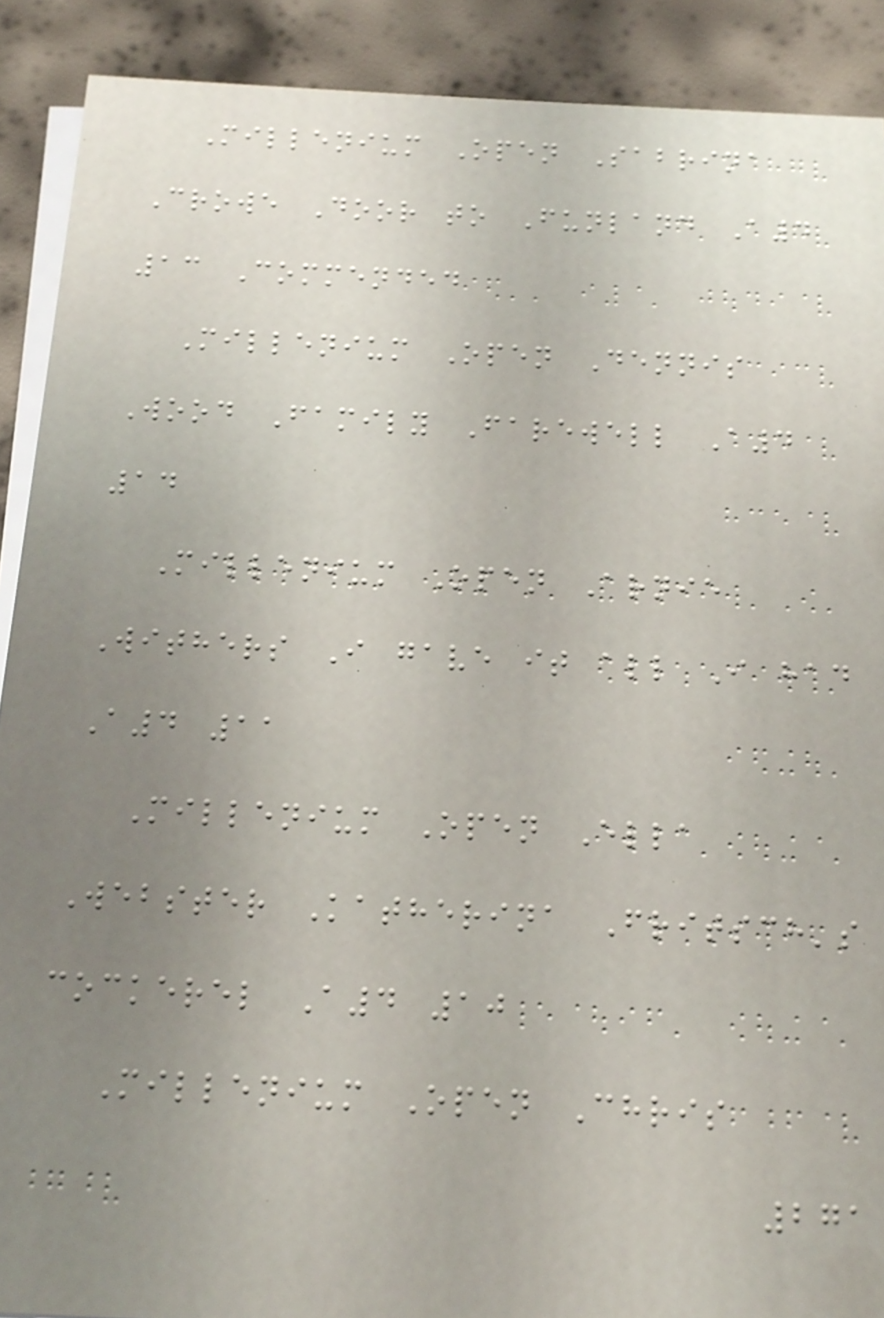Millenium Open Sabrina
Crowe Door to Funland A4
13 Commended
Millenium Open Dennis
Wood Family Farewell A4
14
Millenium Open Arnie
Withers I gave it all I had
A4 11
Millenium Open Ella
Webster Katherina Fritsch's
cockerel A4 10
Millenium Open Chris
271
